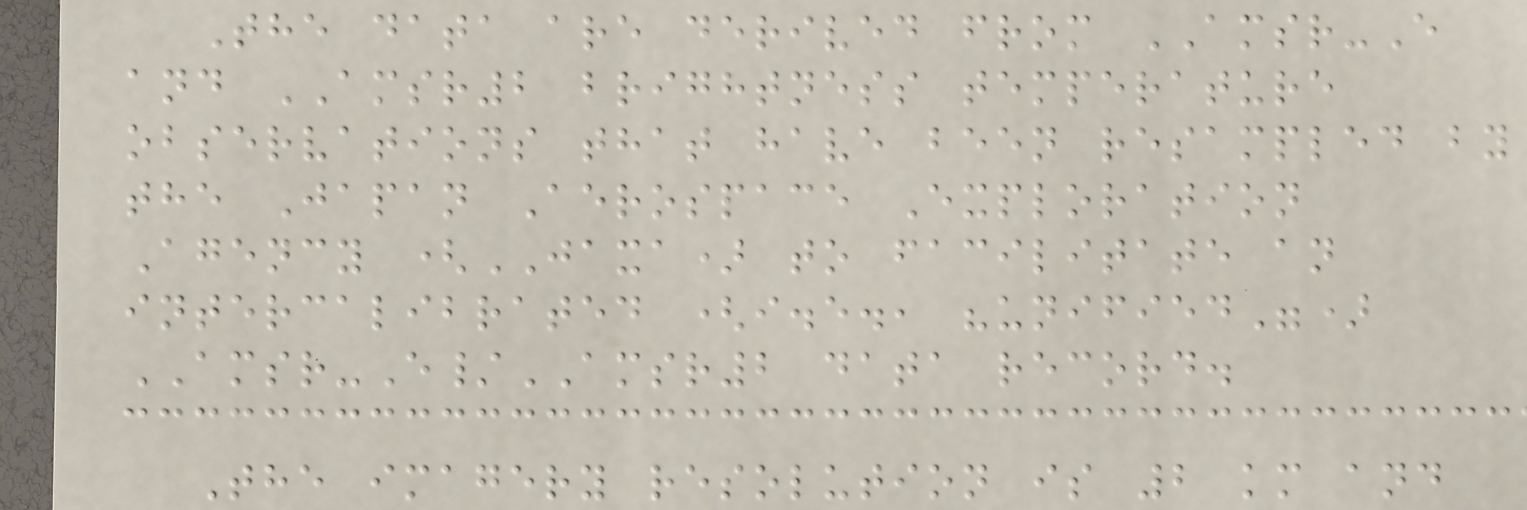The data are derived from AMSR-E
and AMSR2 brightness temperature
observations that have been resampled by
the Japan Aerospace Exploration
Agency (JAXA) to facilitate an
intercalibrated (i.e., "unified")
AMSR-E/AMSR2 data record.
The imagery resolution is 2 km and
